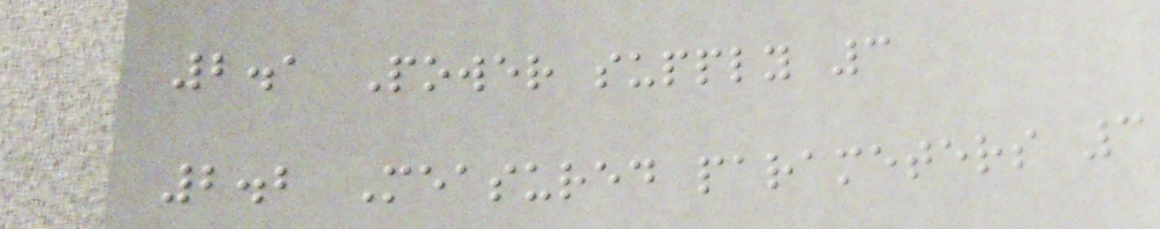2.1 Power supply 3
2.2 Measured parameters 3
